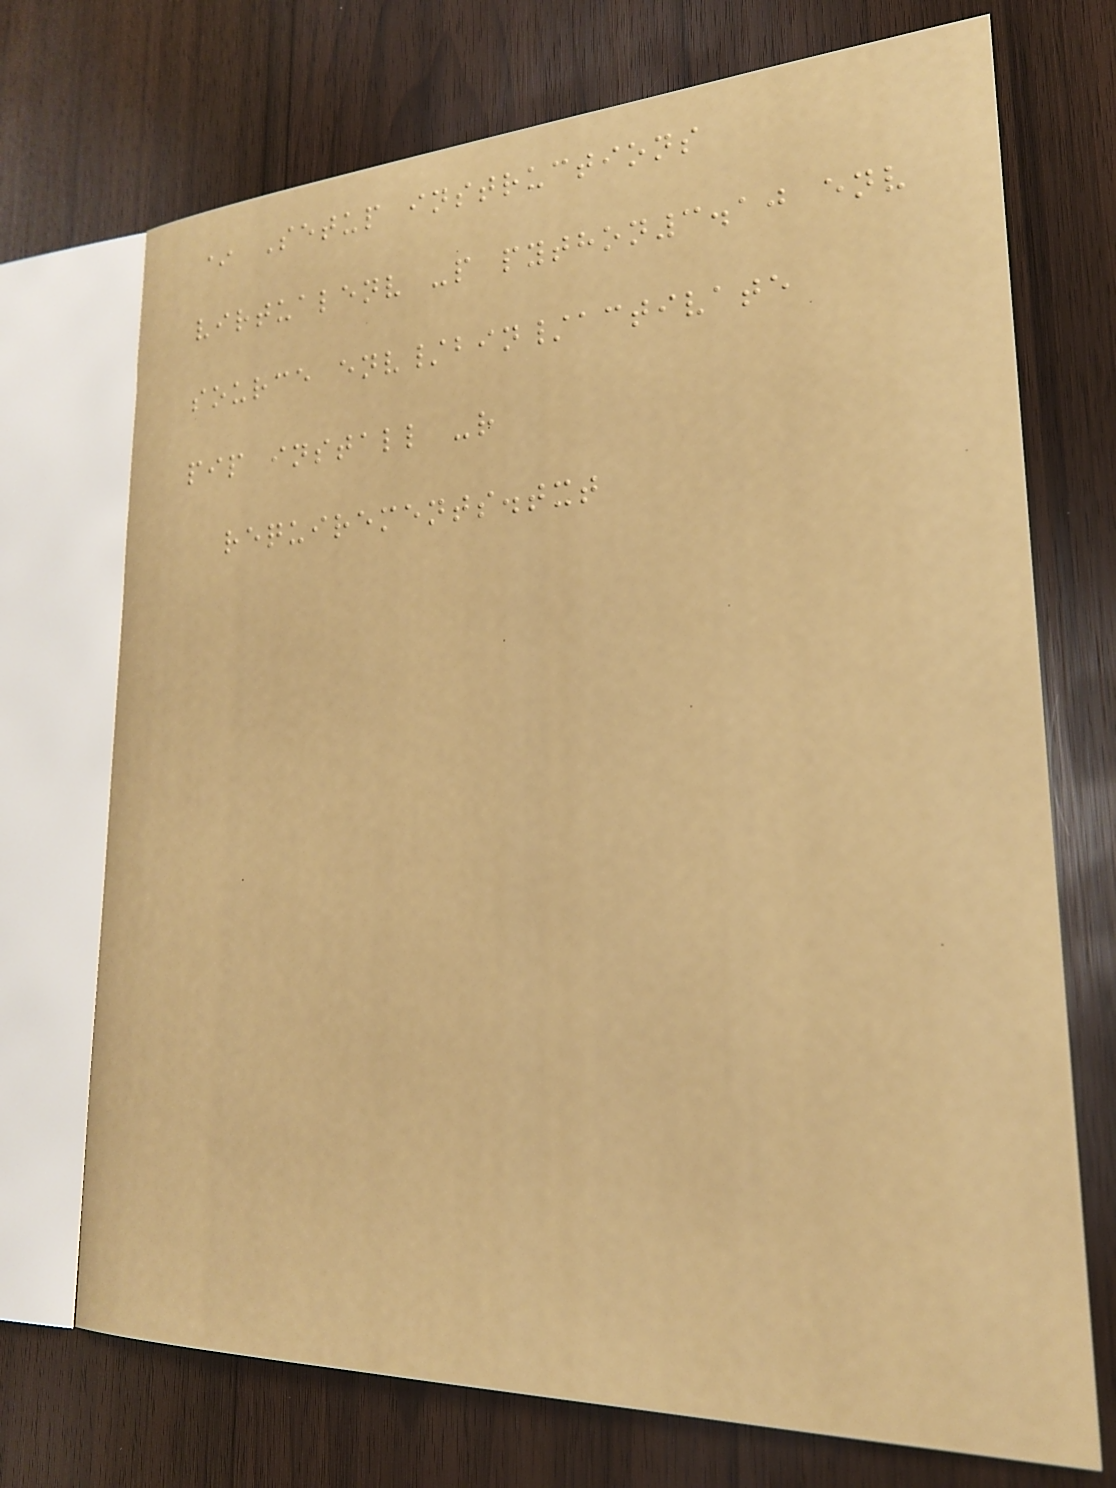* Setup instructions
virtualenv -p python3.10 env
source env/bin/activate
pip install -r
requirements.txt
